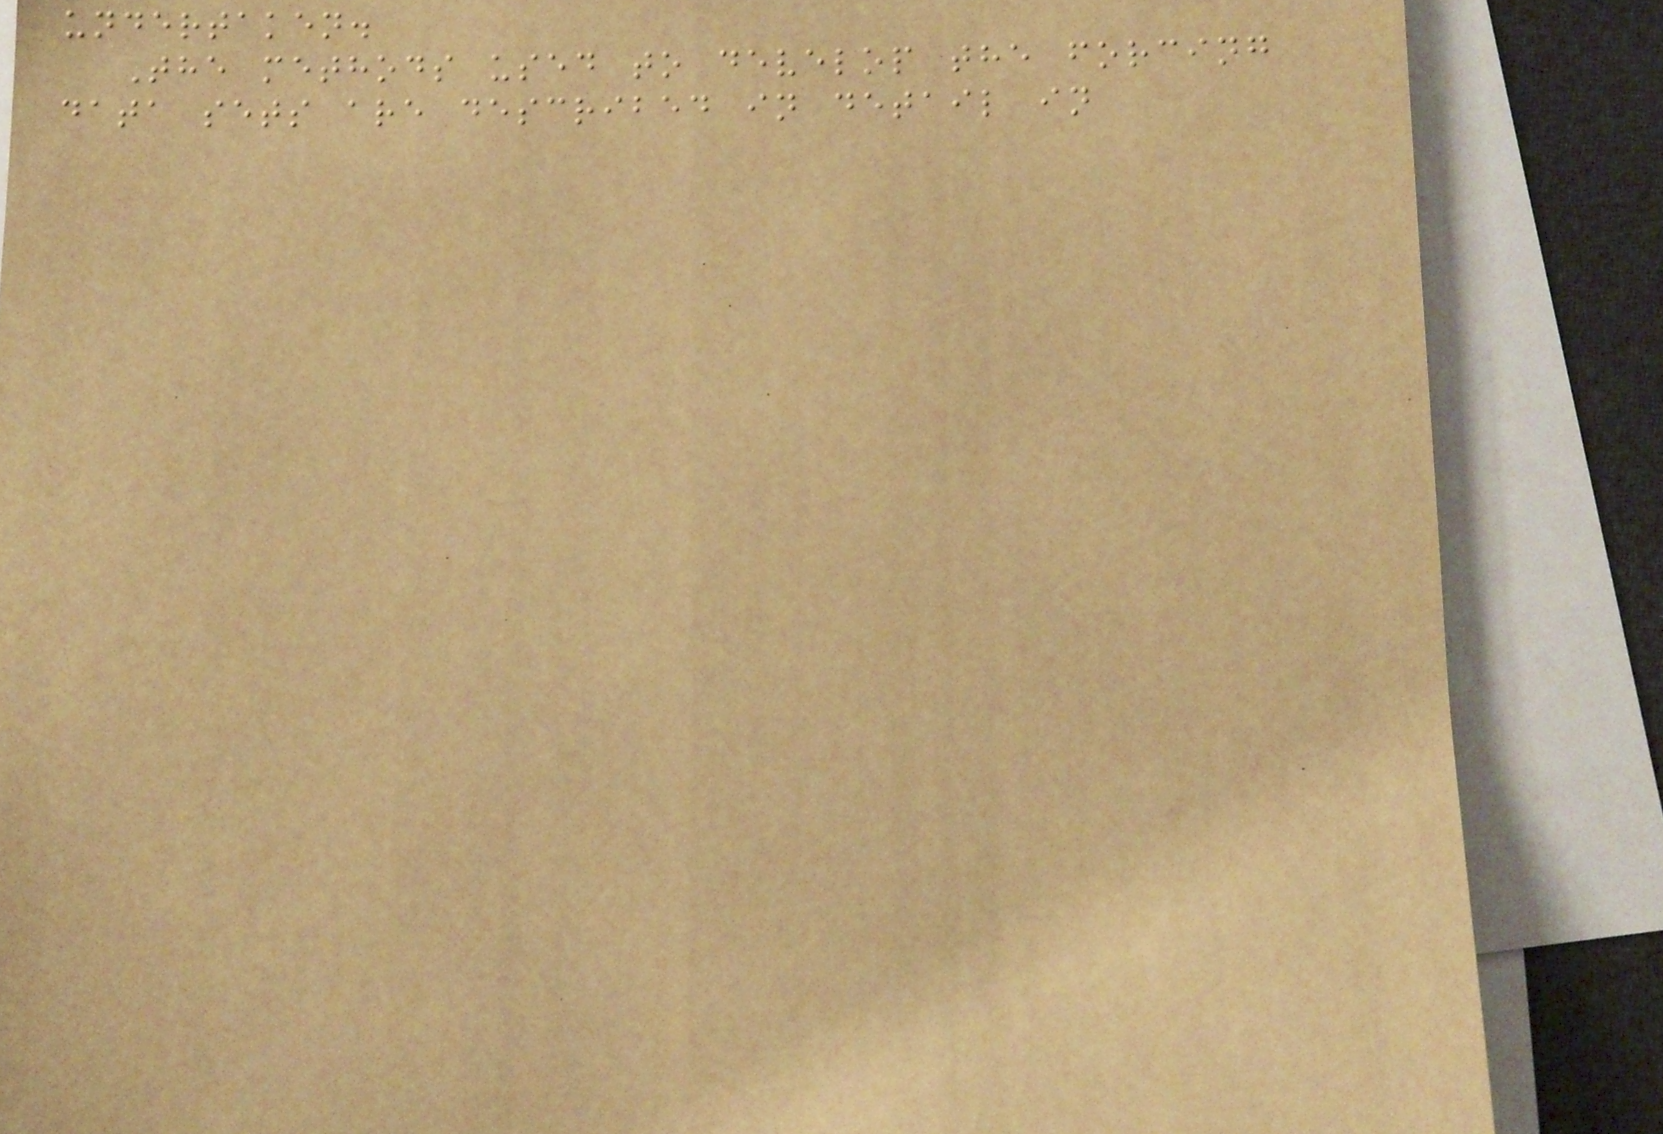undertaken.
The methods used to develop the forcing
data sets are described in detail in
